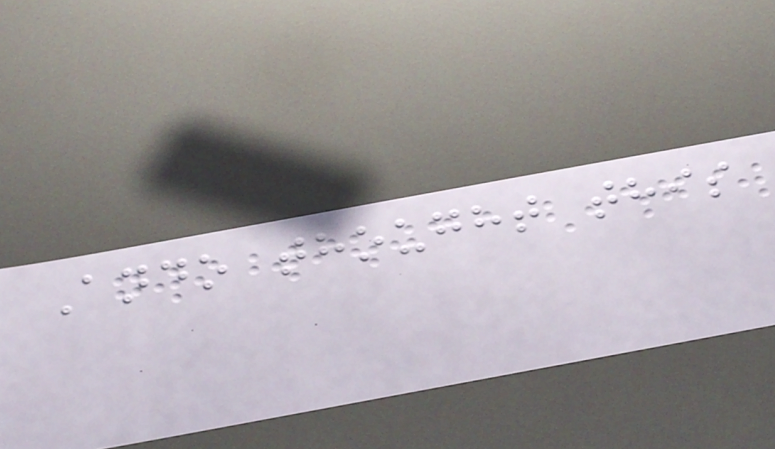Ando thought this
